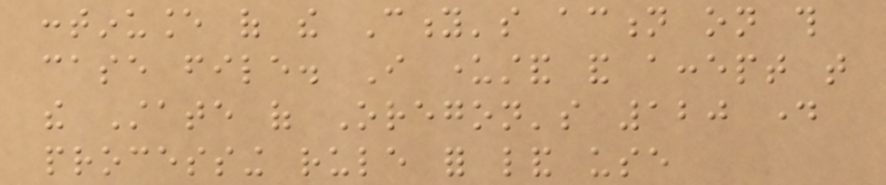continuance of the City's action on this
case file. I understand and accept that
the State of Oregon's 120 day
processing rule for land use
